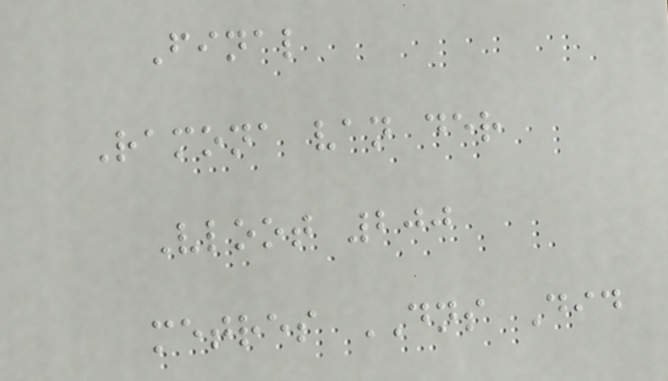Final
Ramona van der
Vloot 200
metres DNS Did
